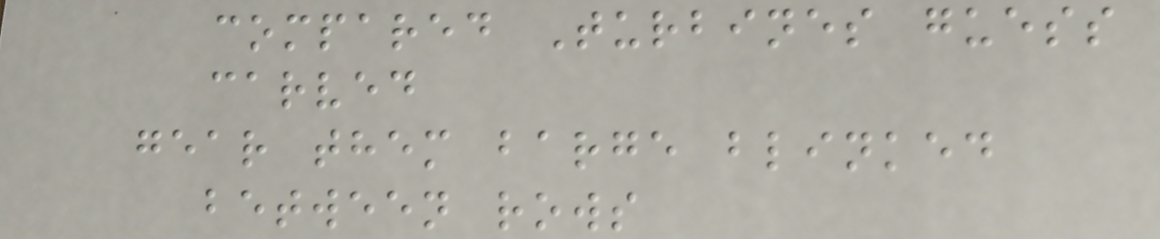compared Turbines guess
carved
gear them barge blinked
between rows
